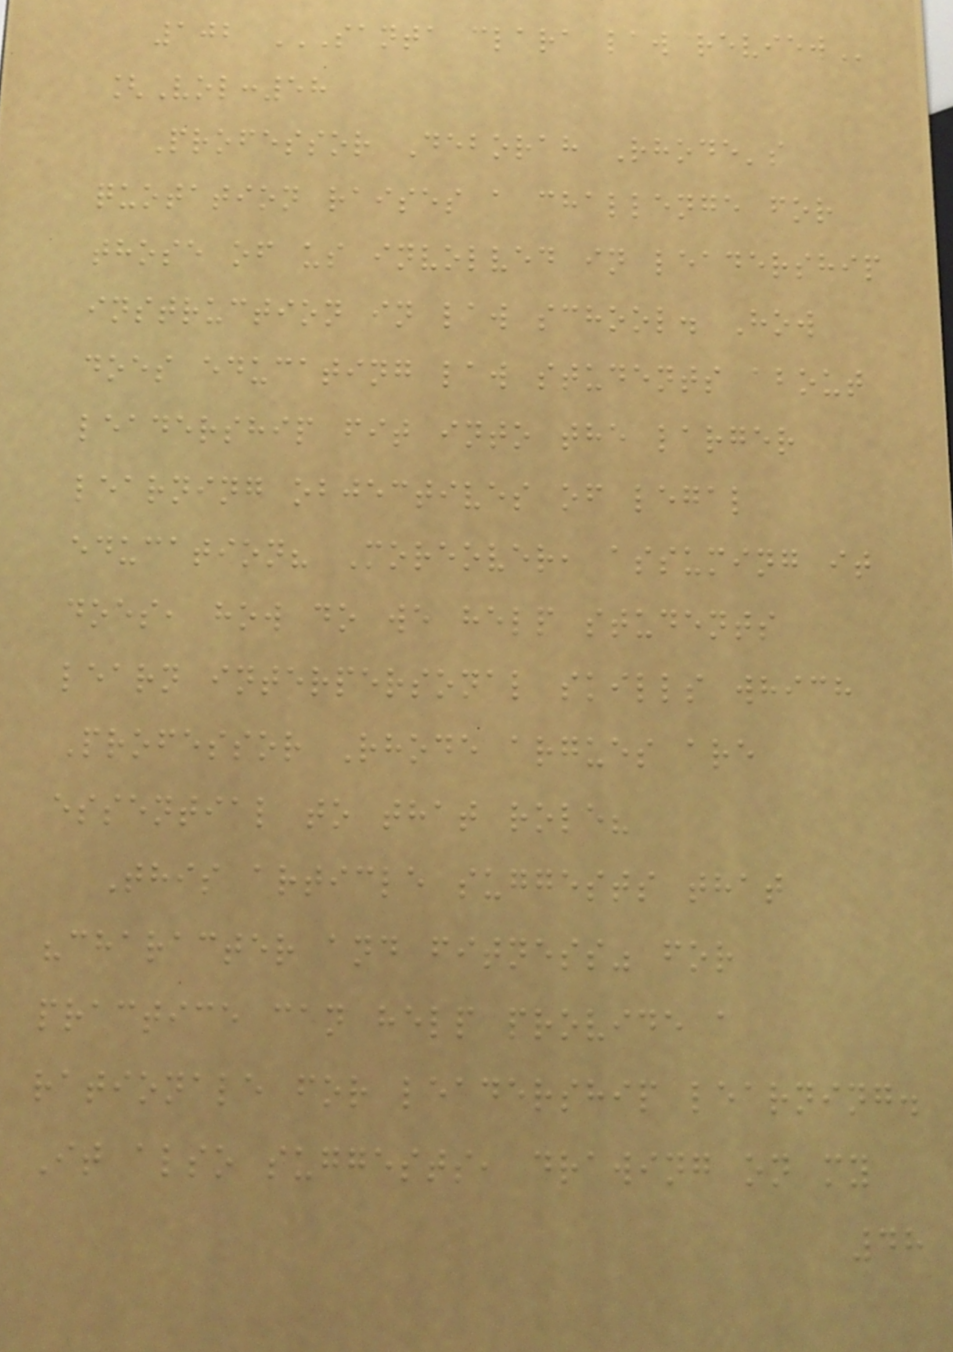102 SANTA CLARA LAW REVIEW
[Vol:58
Professor Deborah Rhode's
quotation raises a challenge for
those of us involved in leadership
instruction in law school. How
does educating law students about
leadership fit into the larger
learning objectives of legal
education? Moreover, assuming it
does, how do we help students
learn interpersonal skills which
Professor Rhode argues are
essential to that role?
This article suggests that
"character and fitness" for
practice can help provide a
rationale for leadership learning.
It also suggests, drawing on my
48
